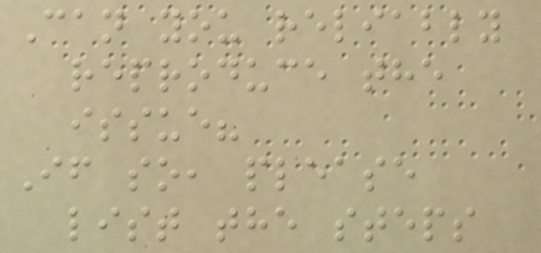Can you reliably
reproduce the
issue?
If so, please
list the steps
